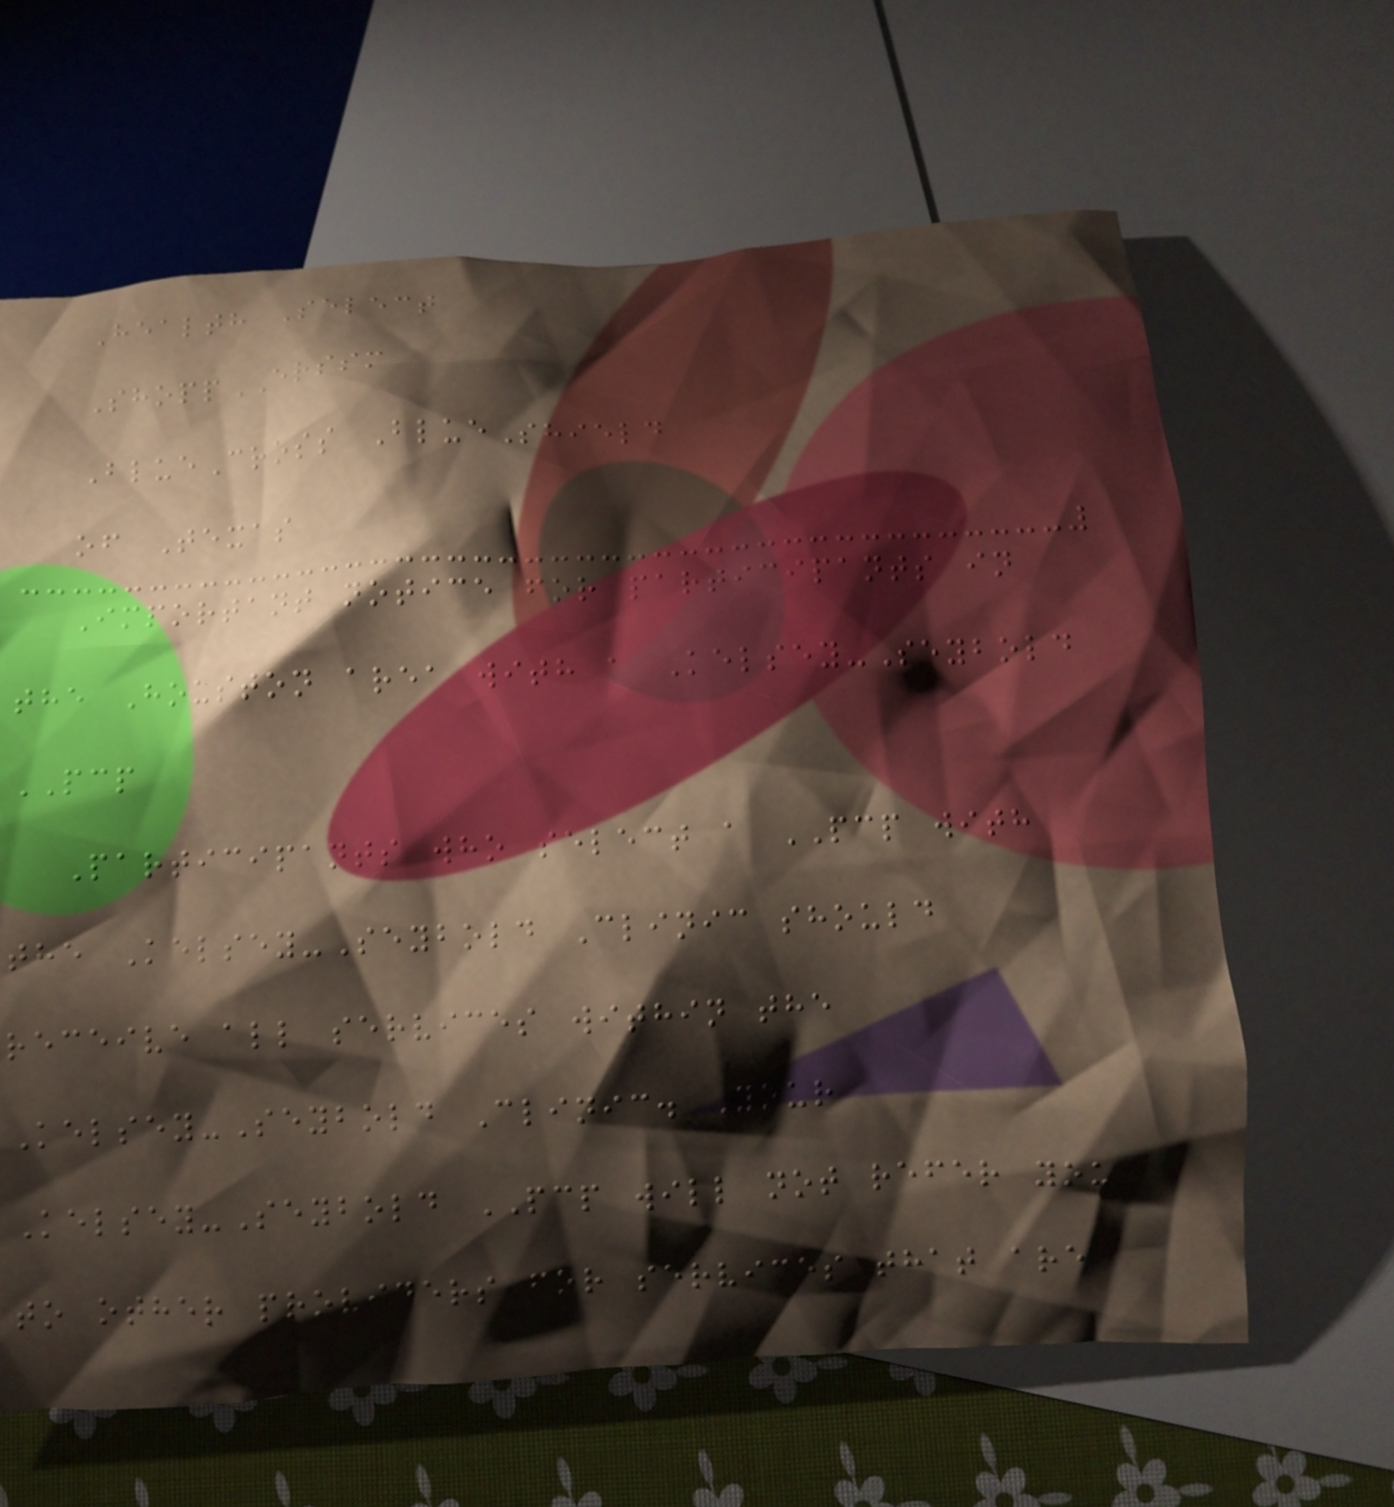Health Select
ShoppERSSM
BlueCross BlueShield
of Texas
Important notice for participants in
the Houston area with a Kelsey-Seybold
PCP
Participants who select a PCP with
the Kelsey-Seybold Clinic should
receive all services within the
Kelsey-Seybold Clinic. Your
Kelsey-Seybold PCP will not refer you
to other providers for services that are
